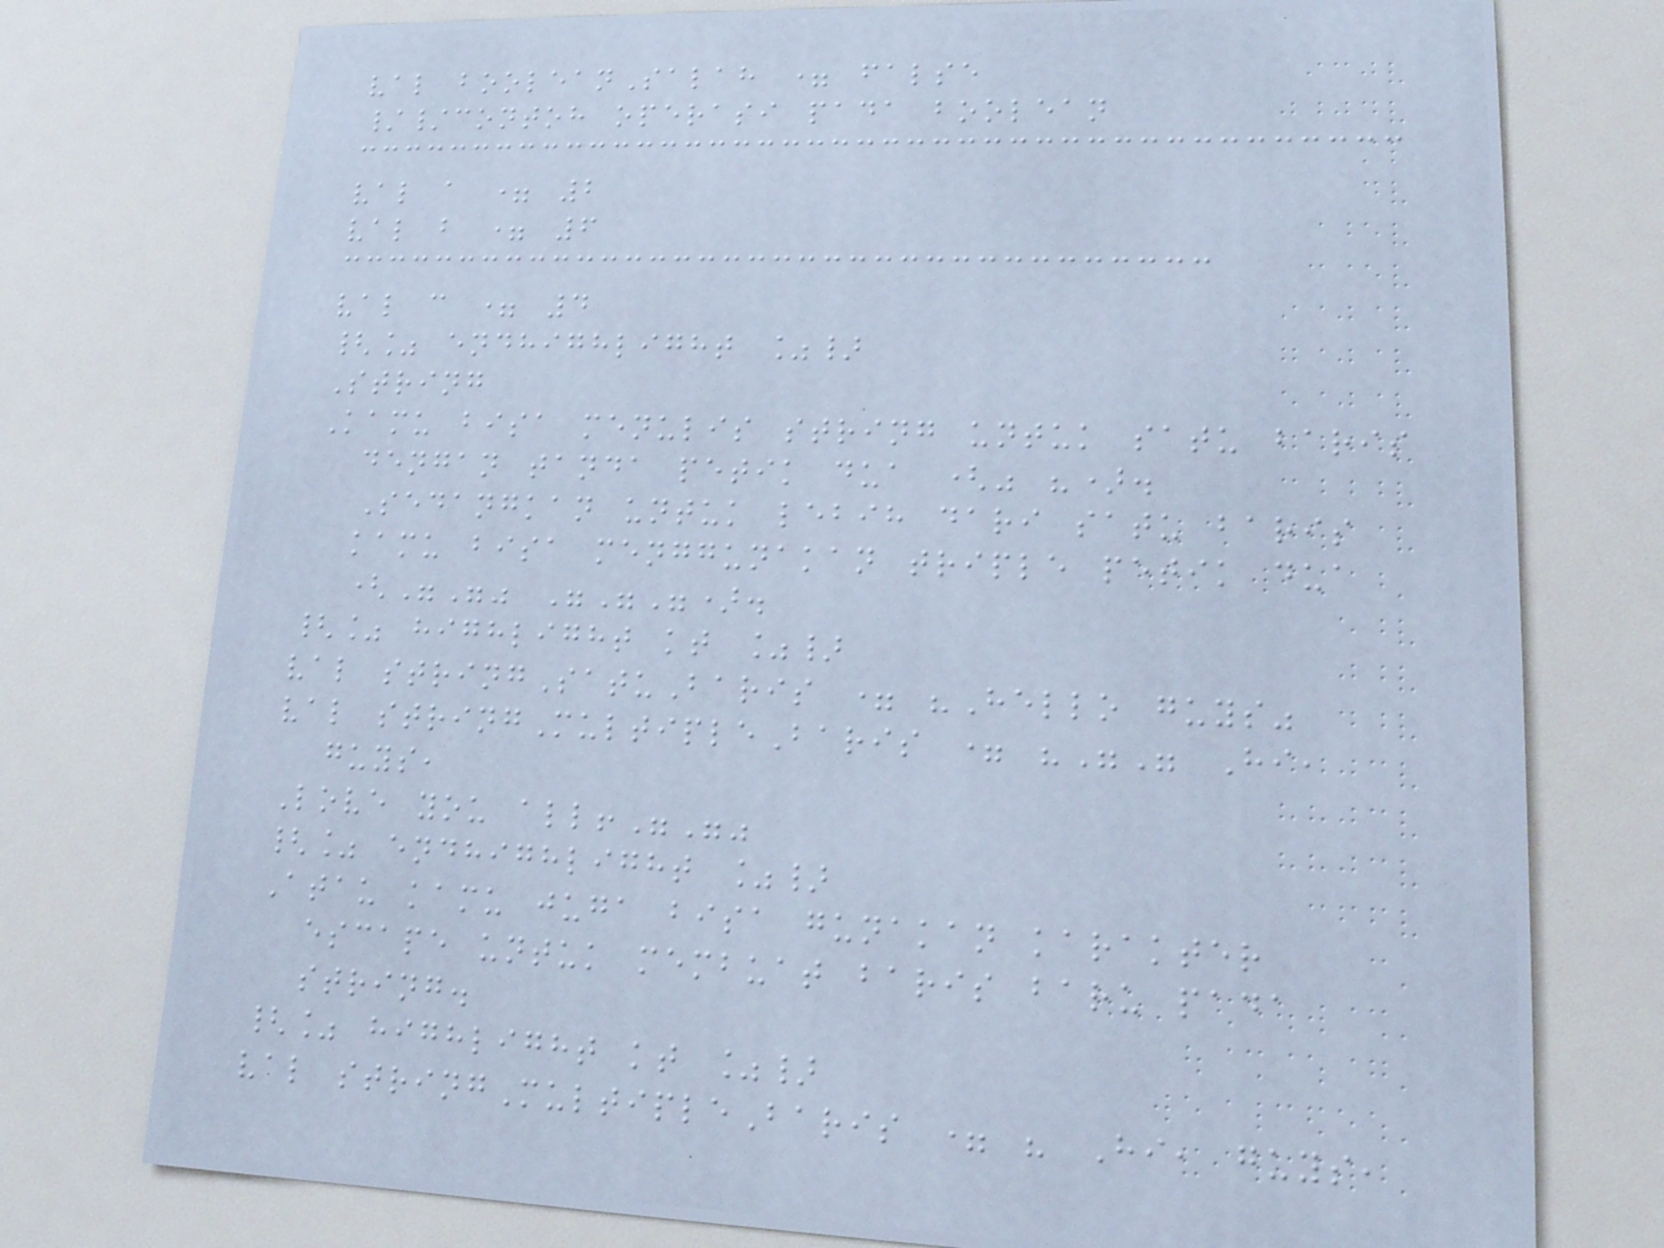val booleanSalah = false
//contoh operasi pada boolean
val a = 2
val b = 6
val c = 4
{% endhighlight %}
String
Kamu bisa menulis string untuk satu baris
dengan tanda petik dua (" ").
Sedangkan untuk lebih dari satu baris
kamu bisa menggunakan triple petik dua
(""" """).
{% highlight kt %}
val stringSatuBaris = "Hello guys"
val stringMultipleBaris = """ Hi,
guys,
Love you all!"""
{% endhighlight %}
Atau kamu juga bisa gunakan karakter
escape untuk membuat baris baru pada
string.
{% highlight kt %}
val stringMultipleBaris = " Hi, guys,
